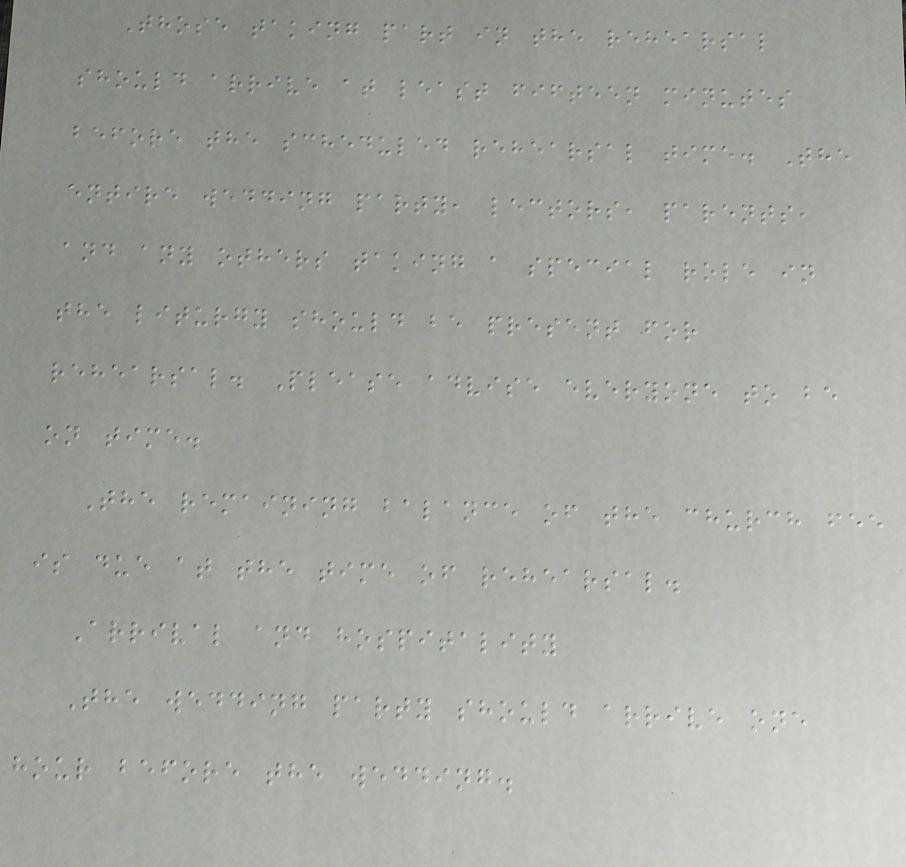Those taking part in the rehearsal
should arrive at least fifteen minutes
before the scheduled rehearsal time. The
entire wedding party, lectors, parents,
and any others taking a special role in
the liturgy should be present for
rehearsal. Please advise everyone to be
on time.
The remaining balance of the church fee
is due at the time of rehearsal.
Arrival and hospitality
The wedding party should arrive one
hour before the wedding.
